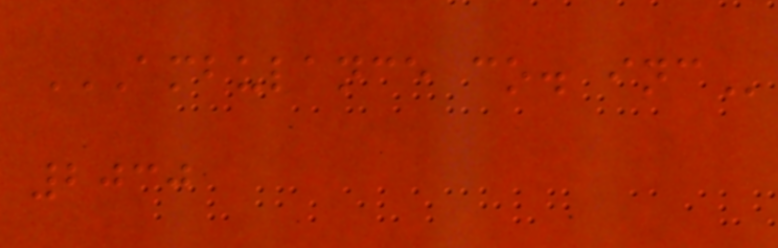AMBULANCE CO. INC
2030
